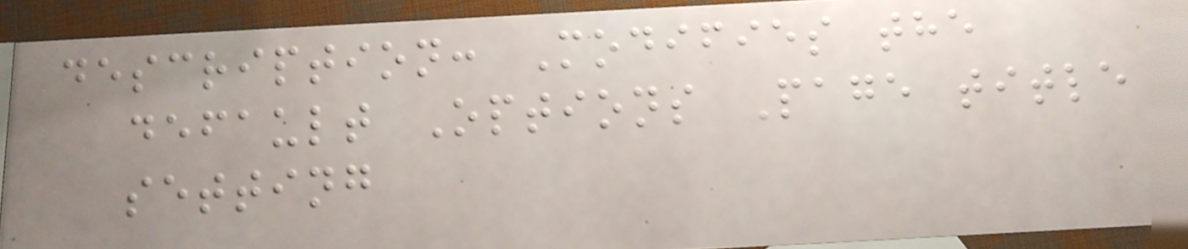description: Modifies the
default Options Page title
setting
